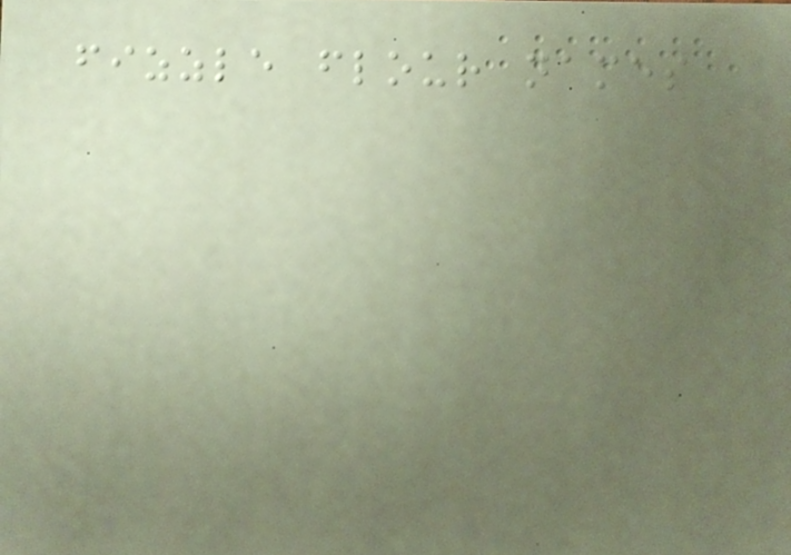fizzle flour names
